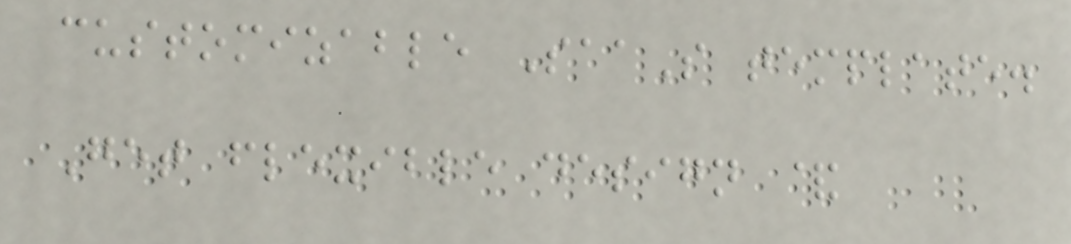customizable SaaS template.
Get flexible design &
